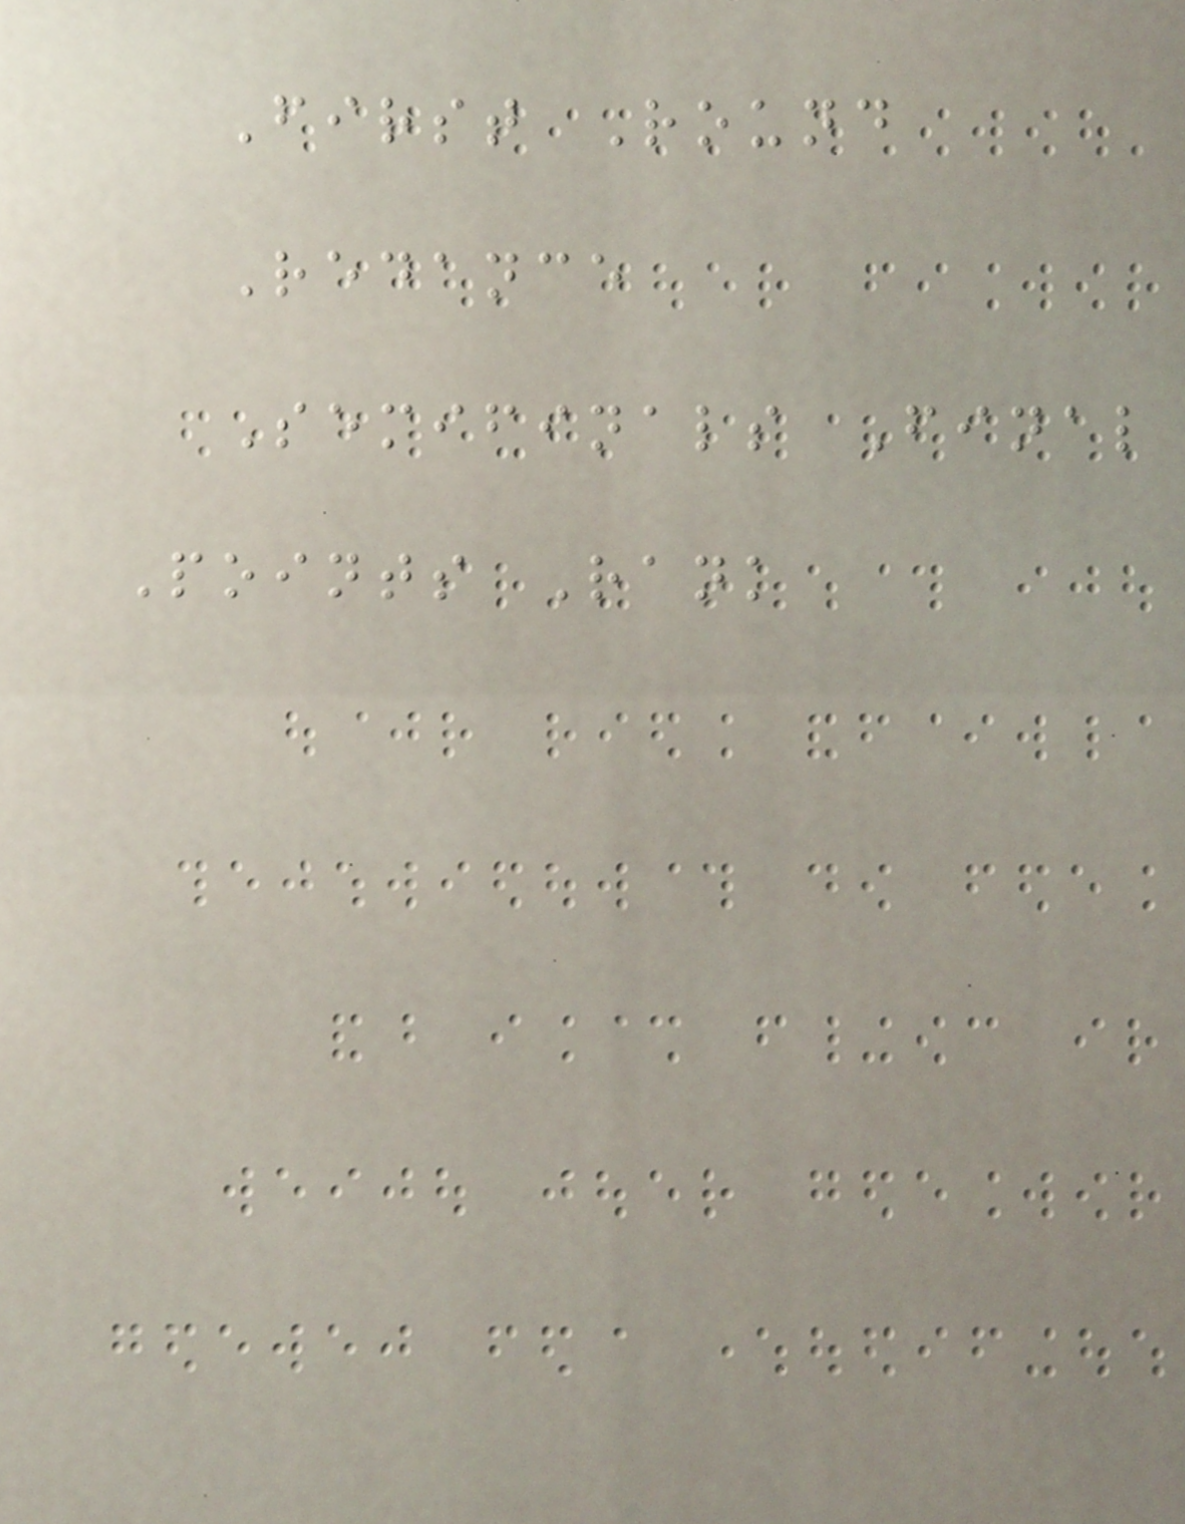First Round
Redance
Semifinals Final
Points Rank
